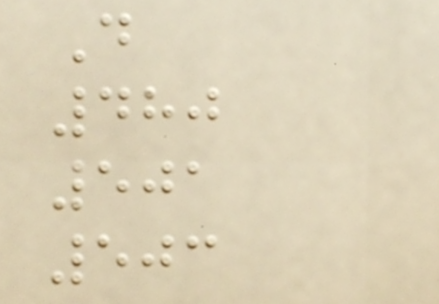D
480
501
503
